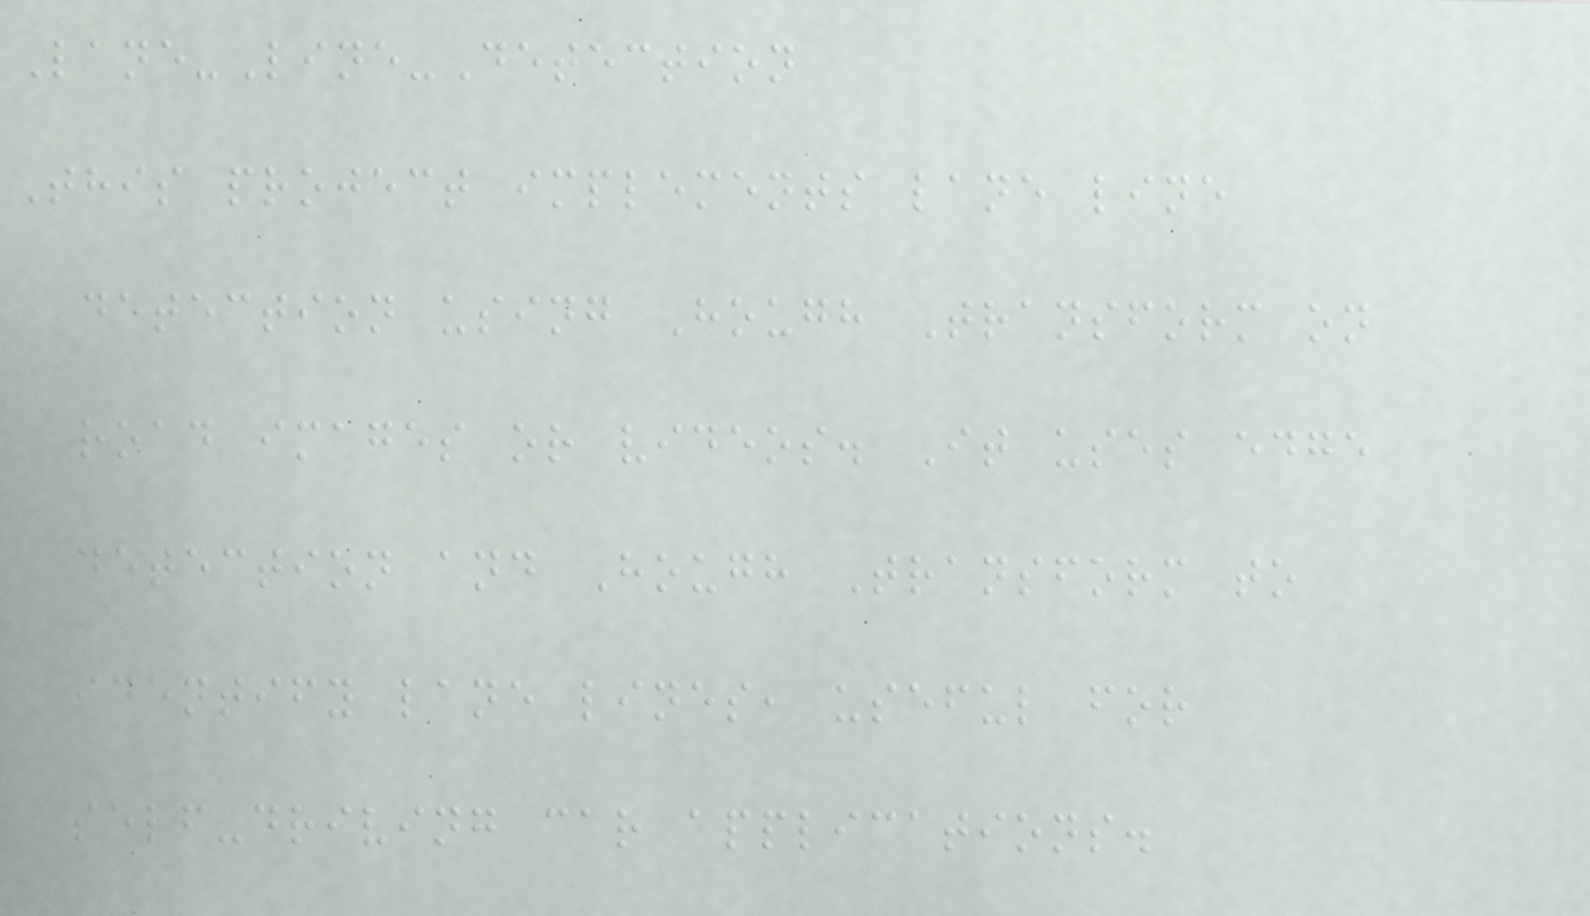Lane-Line-Detection
This project implements lane line
detection using Hough Transform on
road images or videos. It uses edge
detection and Hough Transform to
identify lane lines, useful for
self-driving car applications.
